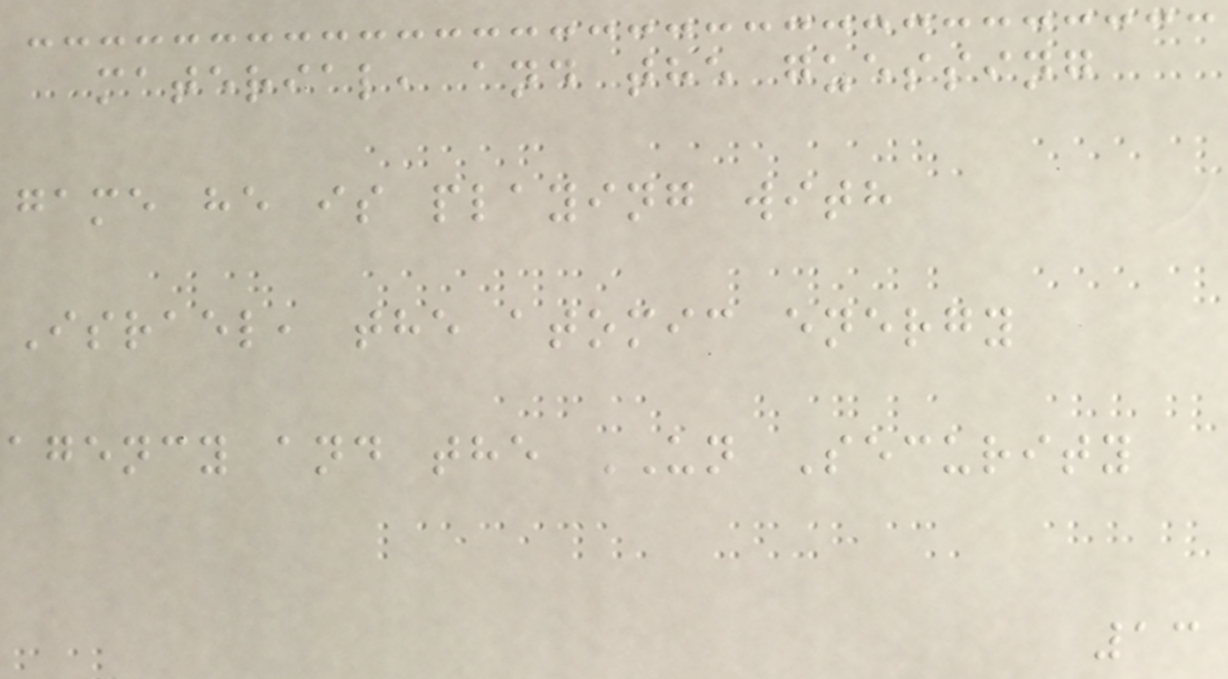material, and the guessing
game he is playing with
Israel, the atomic energy
agency and the UN Security
13
